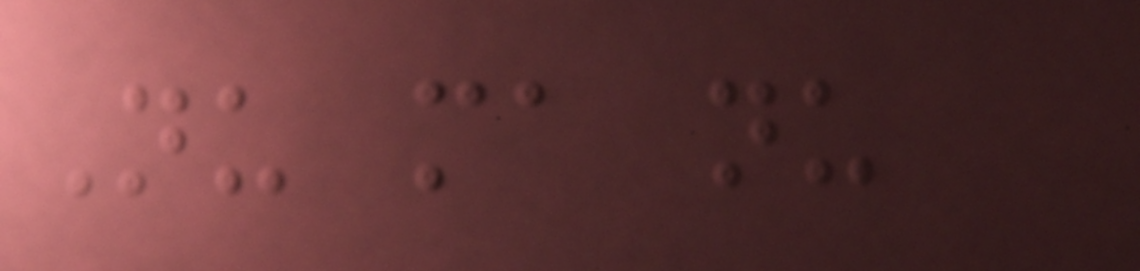Nu ma nu
